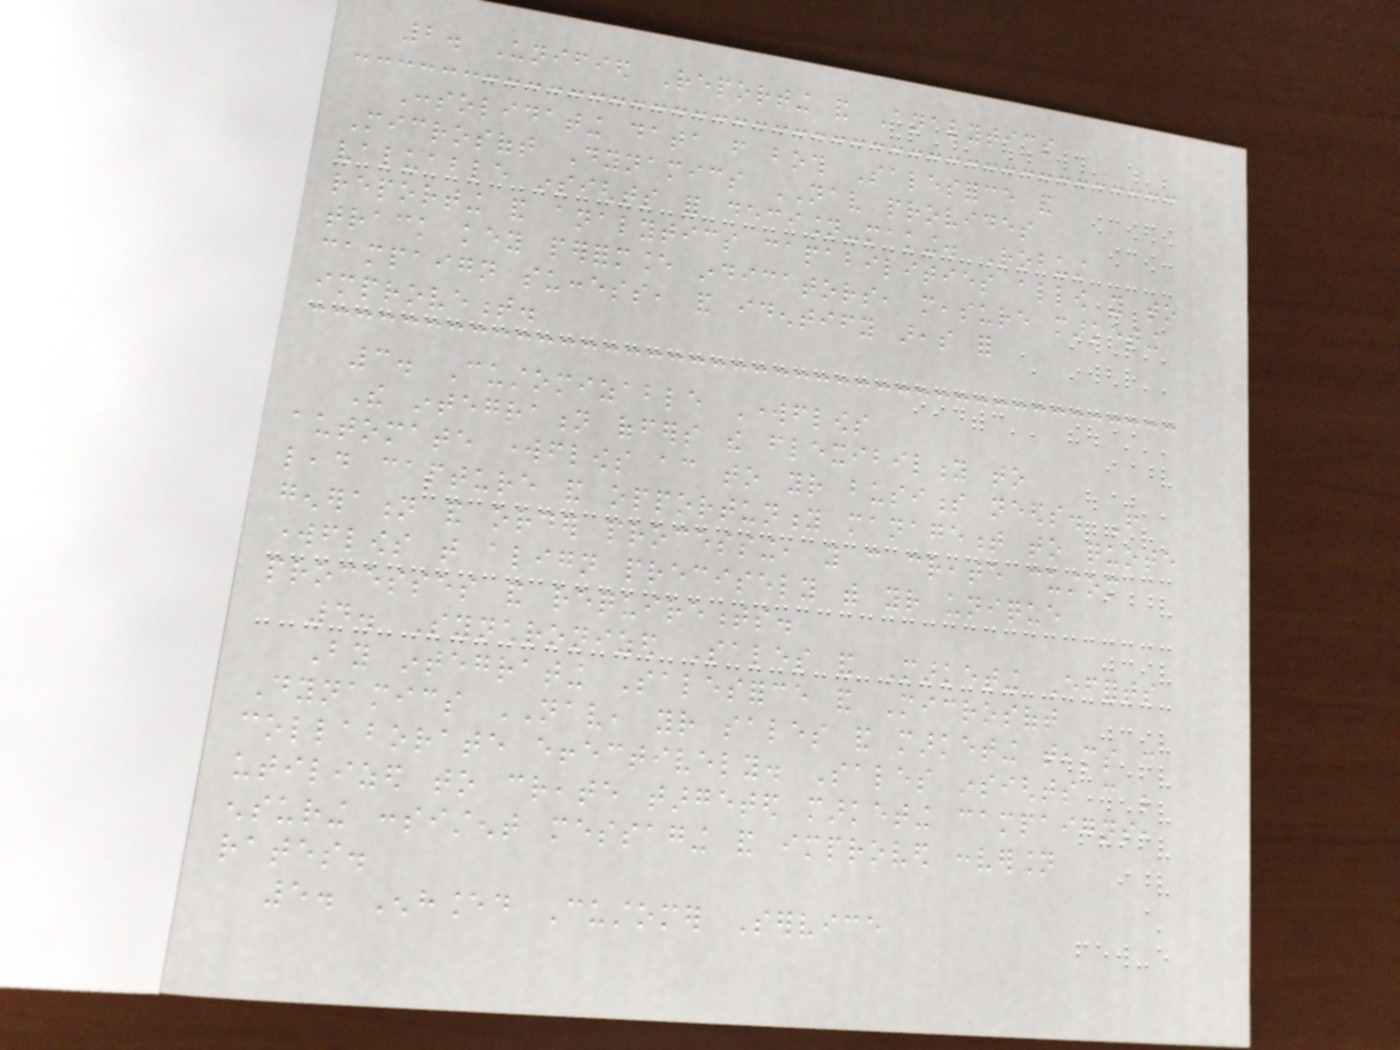2. Unified Reporting and Analytics
Consolidating data from both Salesforce and
Microsoft Dynamics NAV provides
valuable insights for decision-making. Robust
reporting and analytics capabilities allow you to
track key performance indicators, measure marketing
campaign success, and identify areas for
improvement.
3. Customizable Workflows
The integration offers the flexibility to
automate workflows according to your business needs. From
lead capture and opportunity management to quote
generation and order processing, you can create custom
workflows that align precisely with your unique
processes and requirements.
4. Synchronized Sales and Marketing Efforts
By integrating Salesforce and Microsoft
Dynamics NAV, your sales and marketing teams can
collaborate effectively. Sales insights can be
utilized to create targeted marketing campaigns,
ensuring consistent messaging and improved conversion
rates.
5. Enhanced Customer Service
